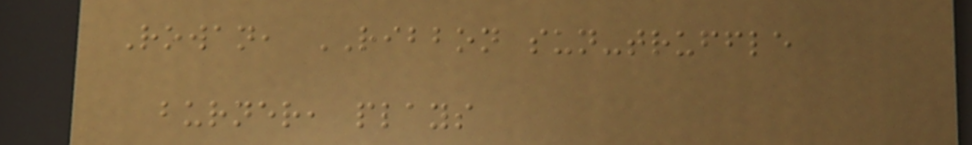Rowan, RIBBON sun-truffle
burner, plays
